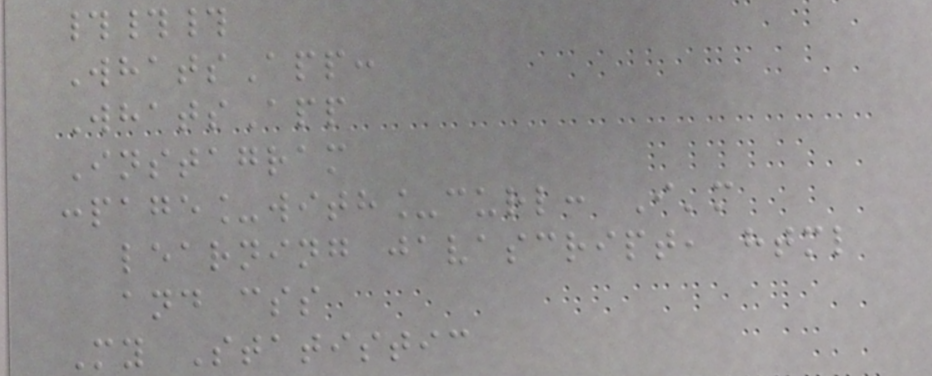###
WhatsApp:
WhatsApp
Instagram
:page_with_curl: I'm
learning javascript, html
and css
My Statistic
